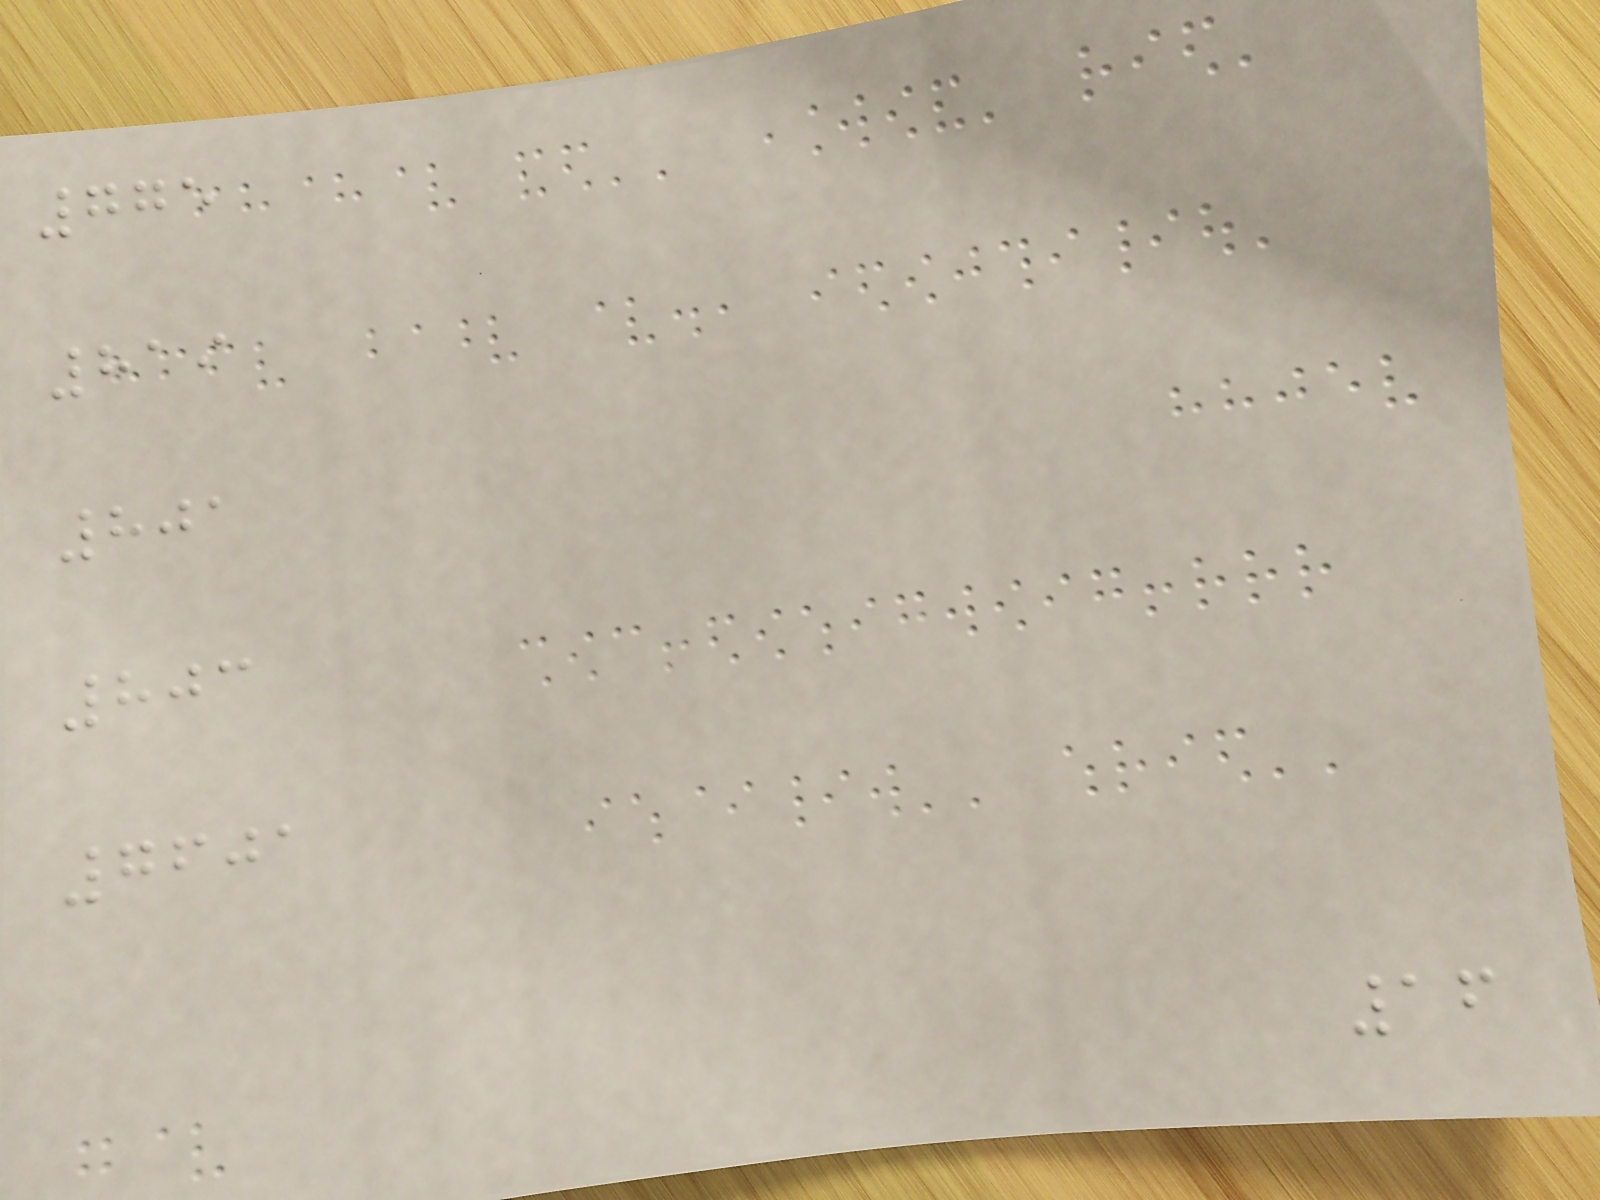775
819
801
803
7601
16
